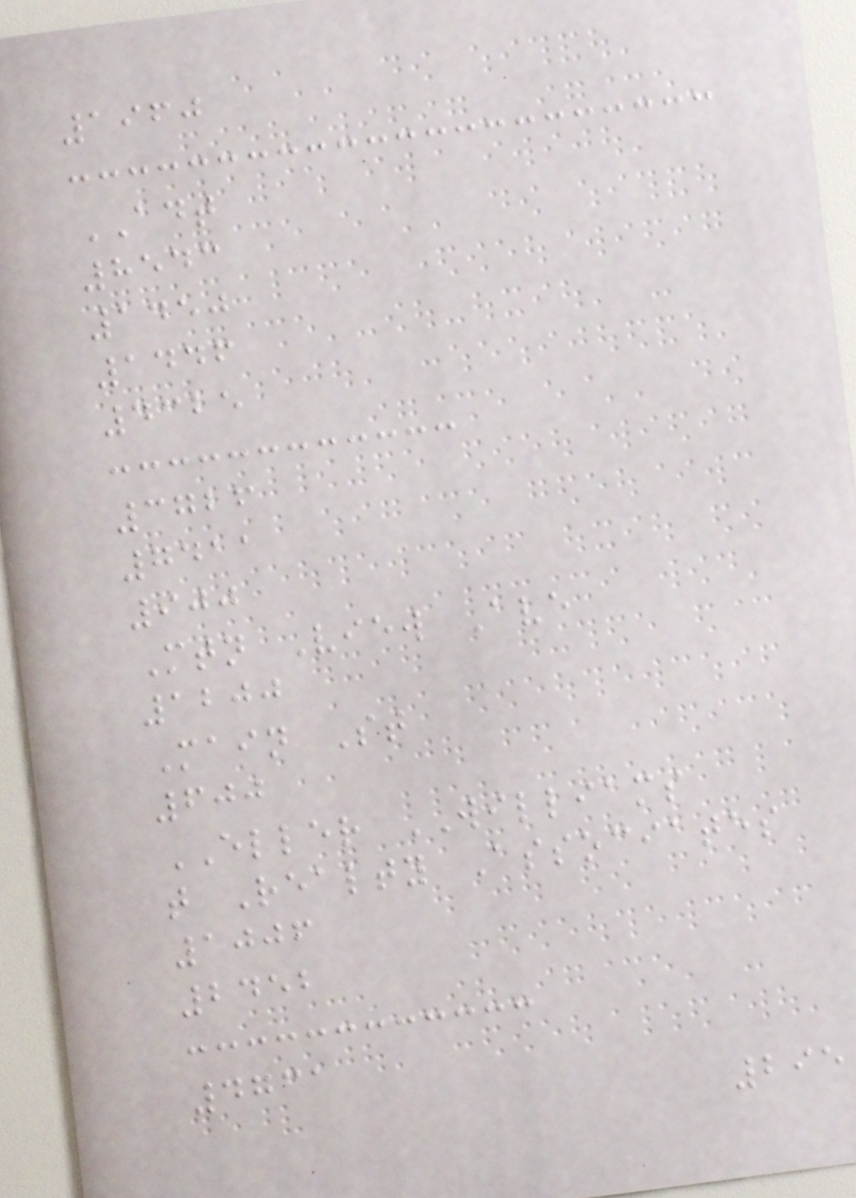1960
ADT
8543
1450
1446
4325
3726
7411
900
Mtn View Ave
1200
Main St
600
ELLER WILLIAMS
t Realty Associates
1006
2452
4731
295
